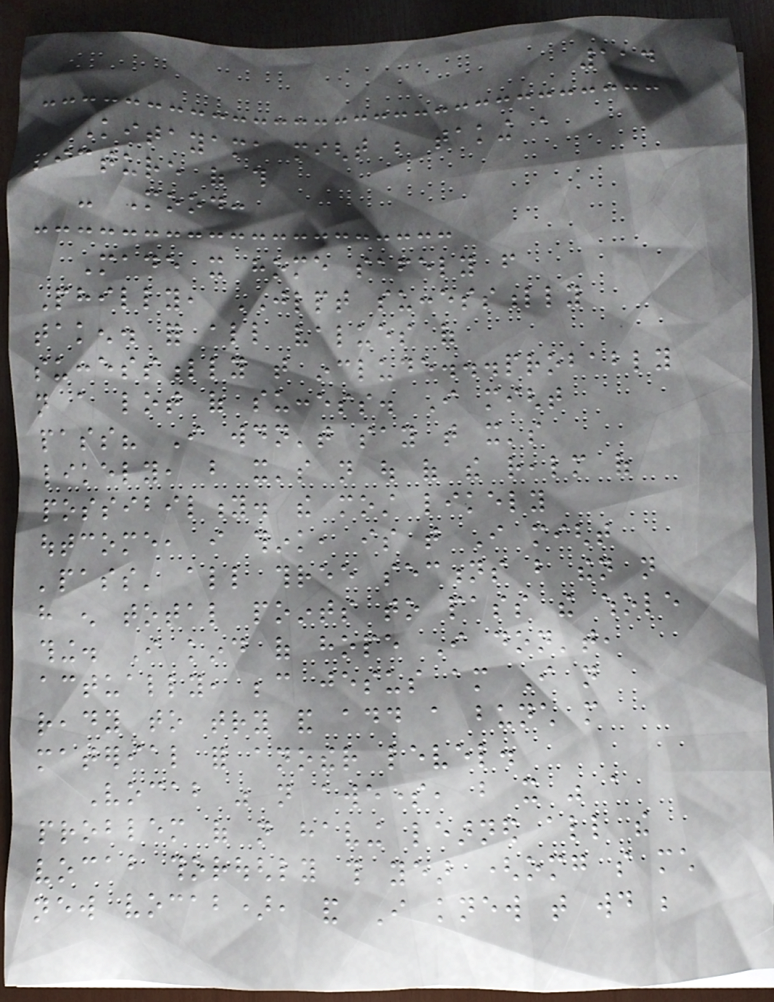114
Kitayama might be taking a
picture of this
- Mood:
Made it home safely from
Philly, JLPT successfully
taken. for all values of
successfully that include...probably
not a lot of success. I might
pass? I wouldn't say that it's
likely, but it's not out of the realm of
possibility. the most likely
outcome, i think, is that I might
'pass' all three sections but then not
have enough total points to pass the whole
thing. I kind of hope I don't,
actually, because jesus am I not
ready to try and add a bunch more
material for another level.
Vocab was not awesome, but it was a
problem of not having learned all the
vocab thoroughly this year (omg so much
new vocab), and I knew that would be
